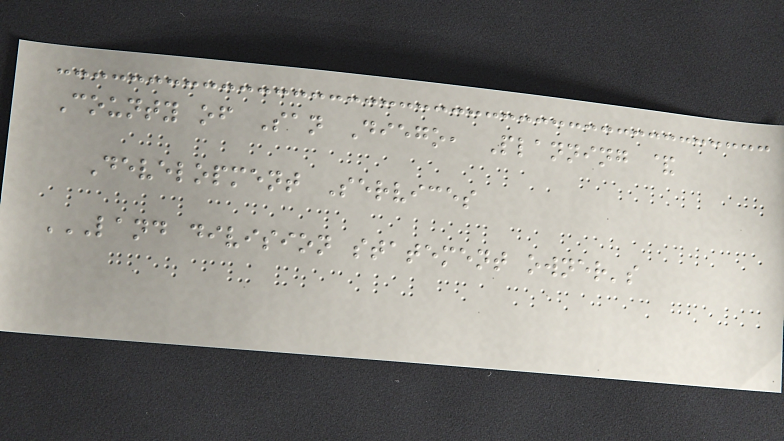County of San Diego, Planning &
Development Services
LAND DIVISION STATEMENT OWNER'S
